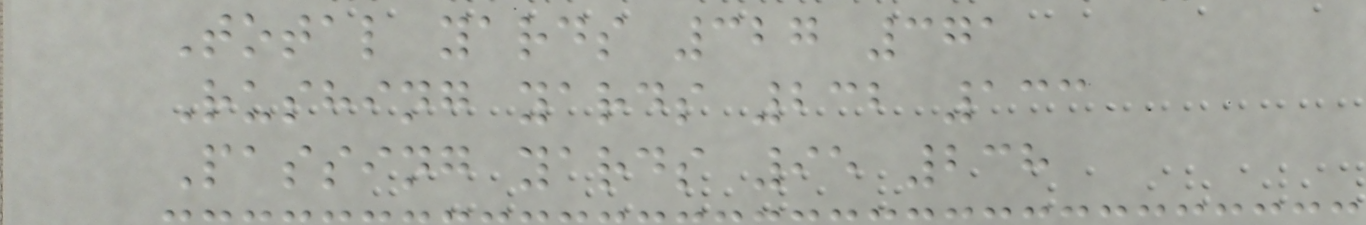Total yards 327 371
Rushing yards 232 133
Passing yards 95 238
